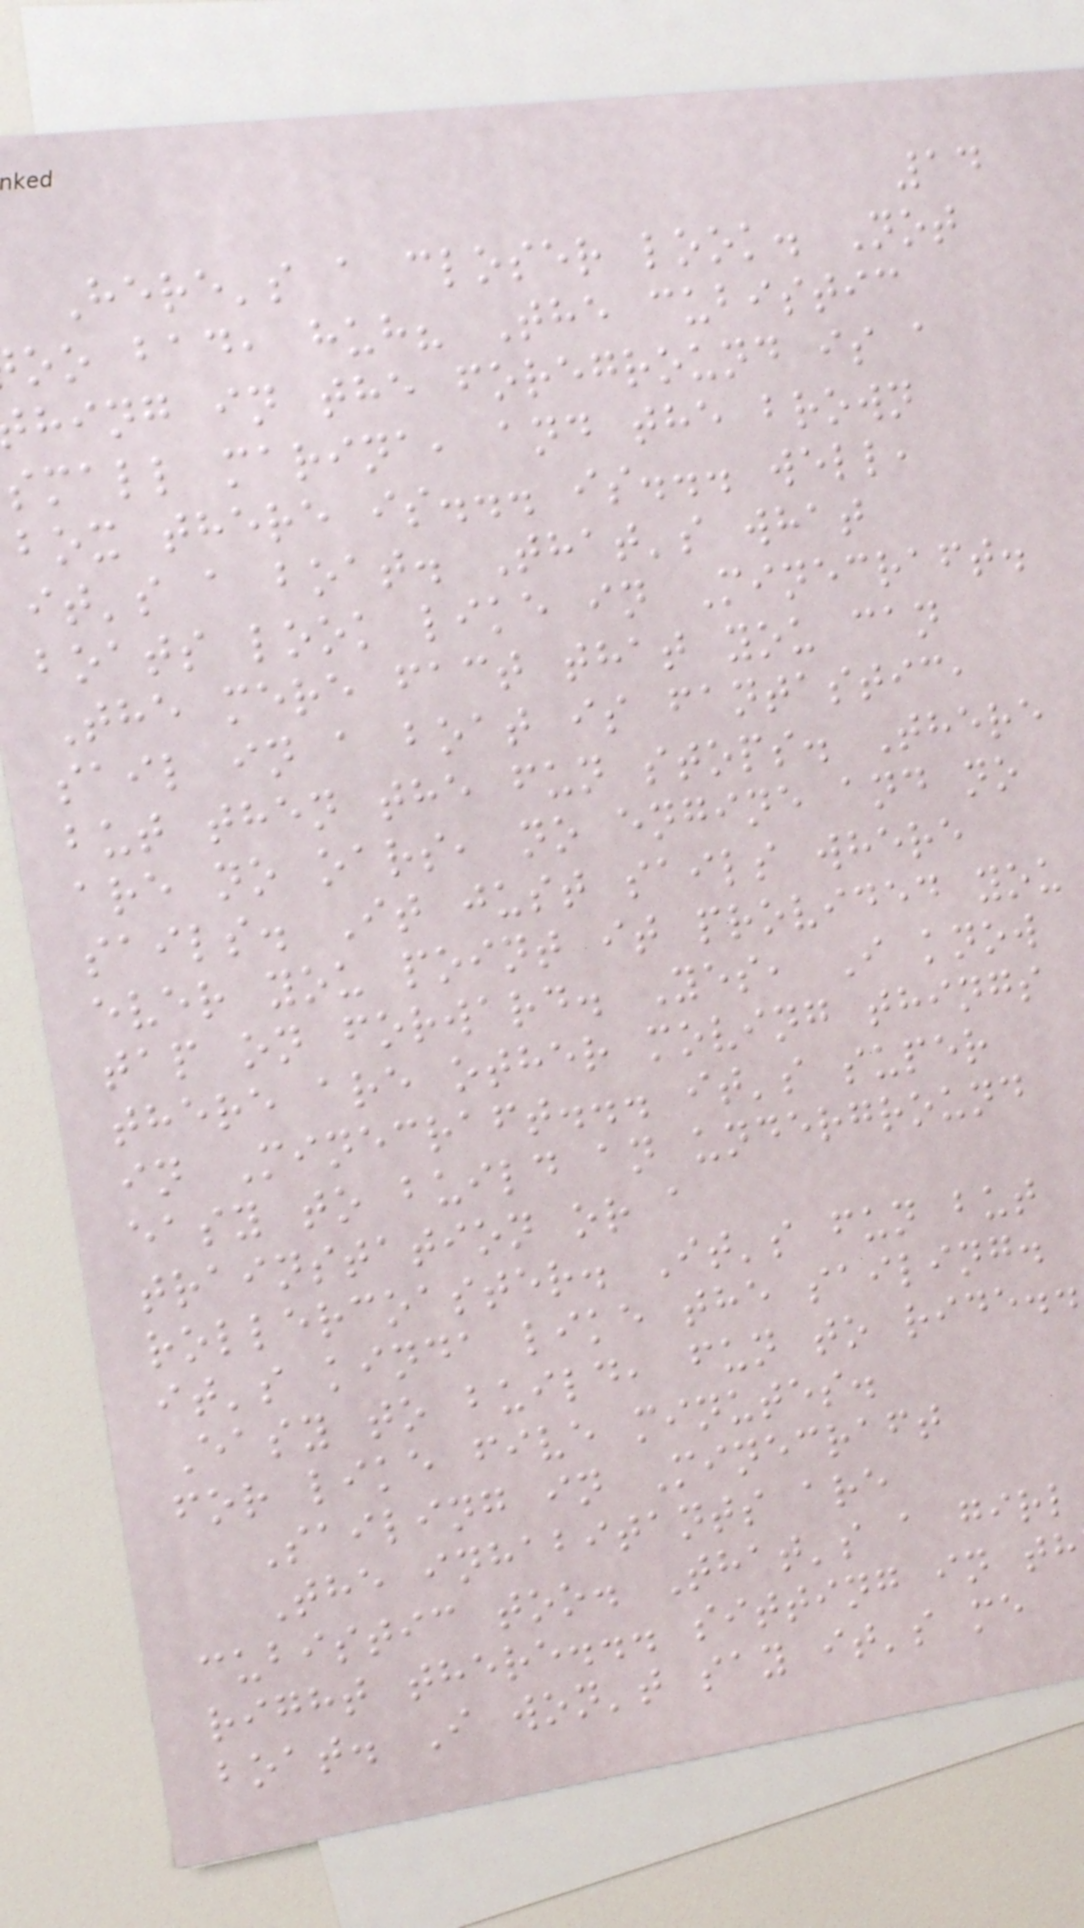14
Here's a closer look. Not
oo bad, huh? The cubistic
hing in the foreground is a
small marina, and the brown
box there is... is... well,
it's a boat. That's what
boats look like in Minecraft.
The mere fact that you can
sail in a boat is fantastic,
but then the fun stops. There
are no oars, no engine and no
sails. It just sails where
ever you point it provided you
tap on forward. Yes, I know
there are other moving things
in Minecraft... it's super
easy to build an underground
trainstation or a
rollercoaster. It's fun but
it's kinda like the sailing.
Easy to build, fun to ride..
for like five minutes.
Sailing in Minecraft
The inhabitants are
cubistic too. That's a girl
right there... sitting in th
boat. I won't say it's me
